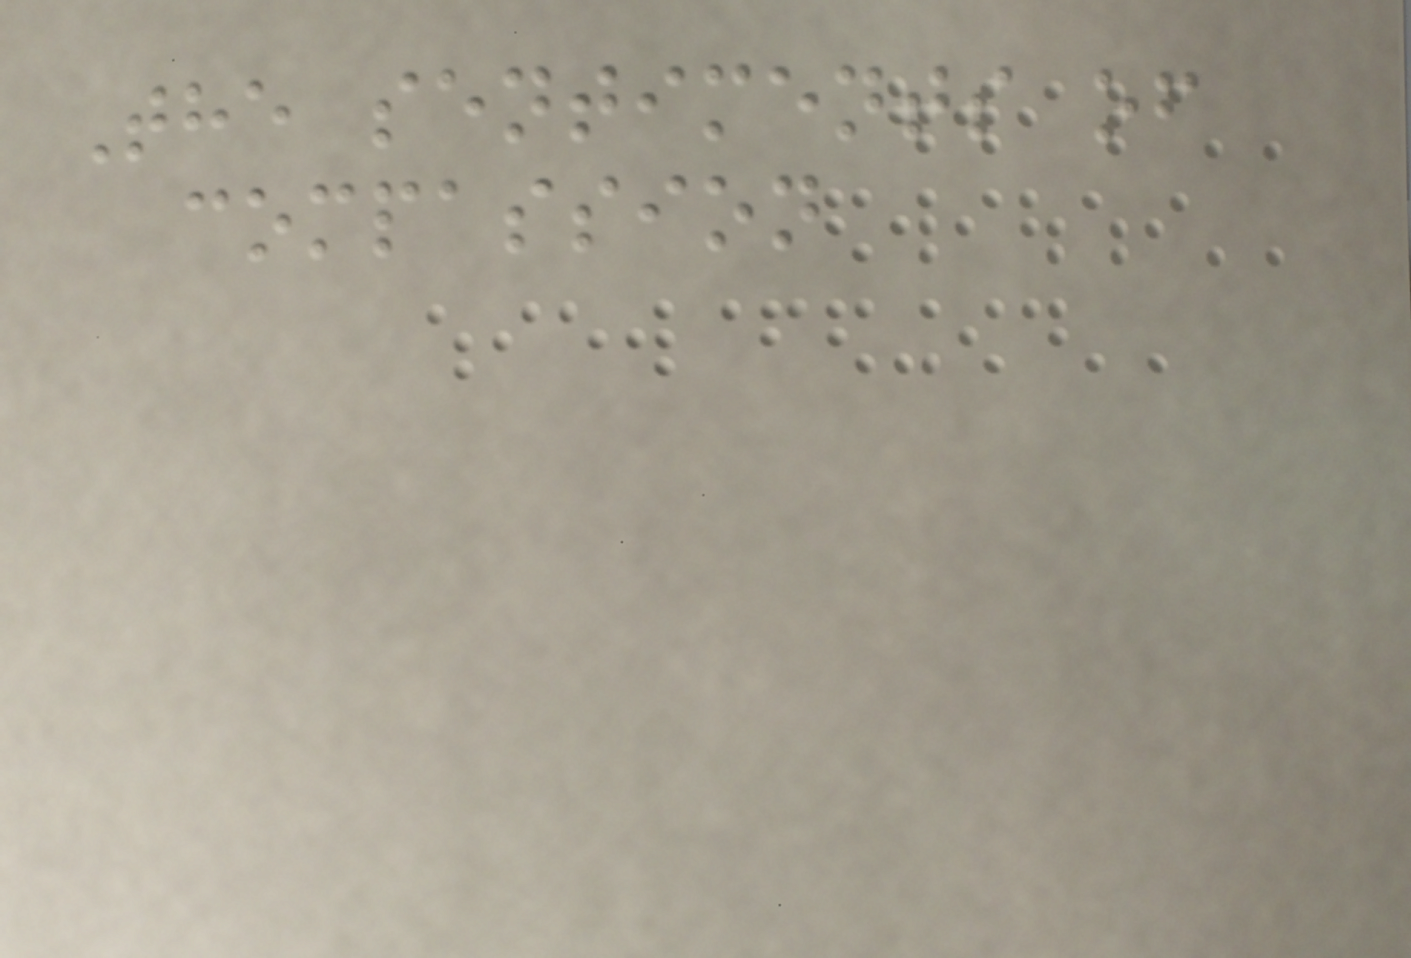The sentiments of
compassion
